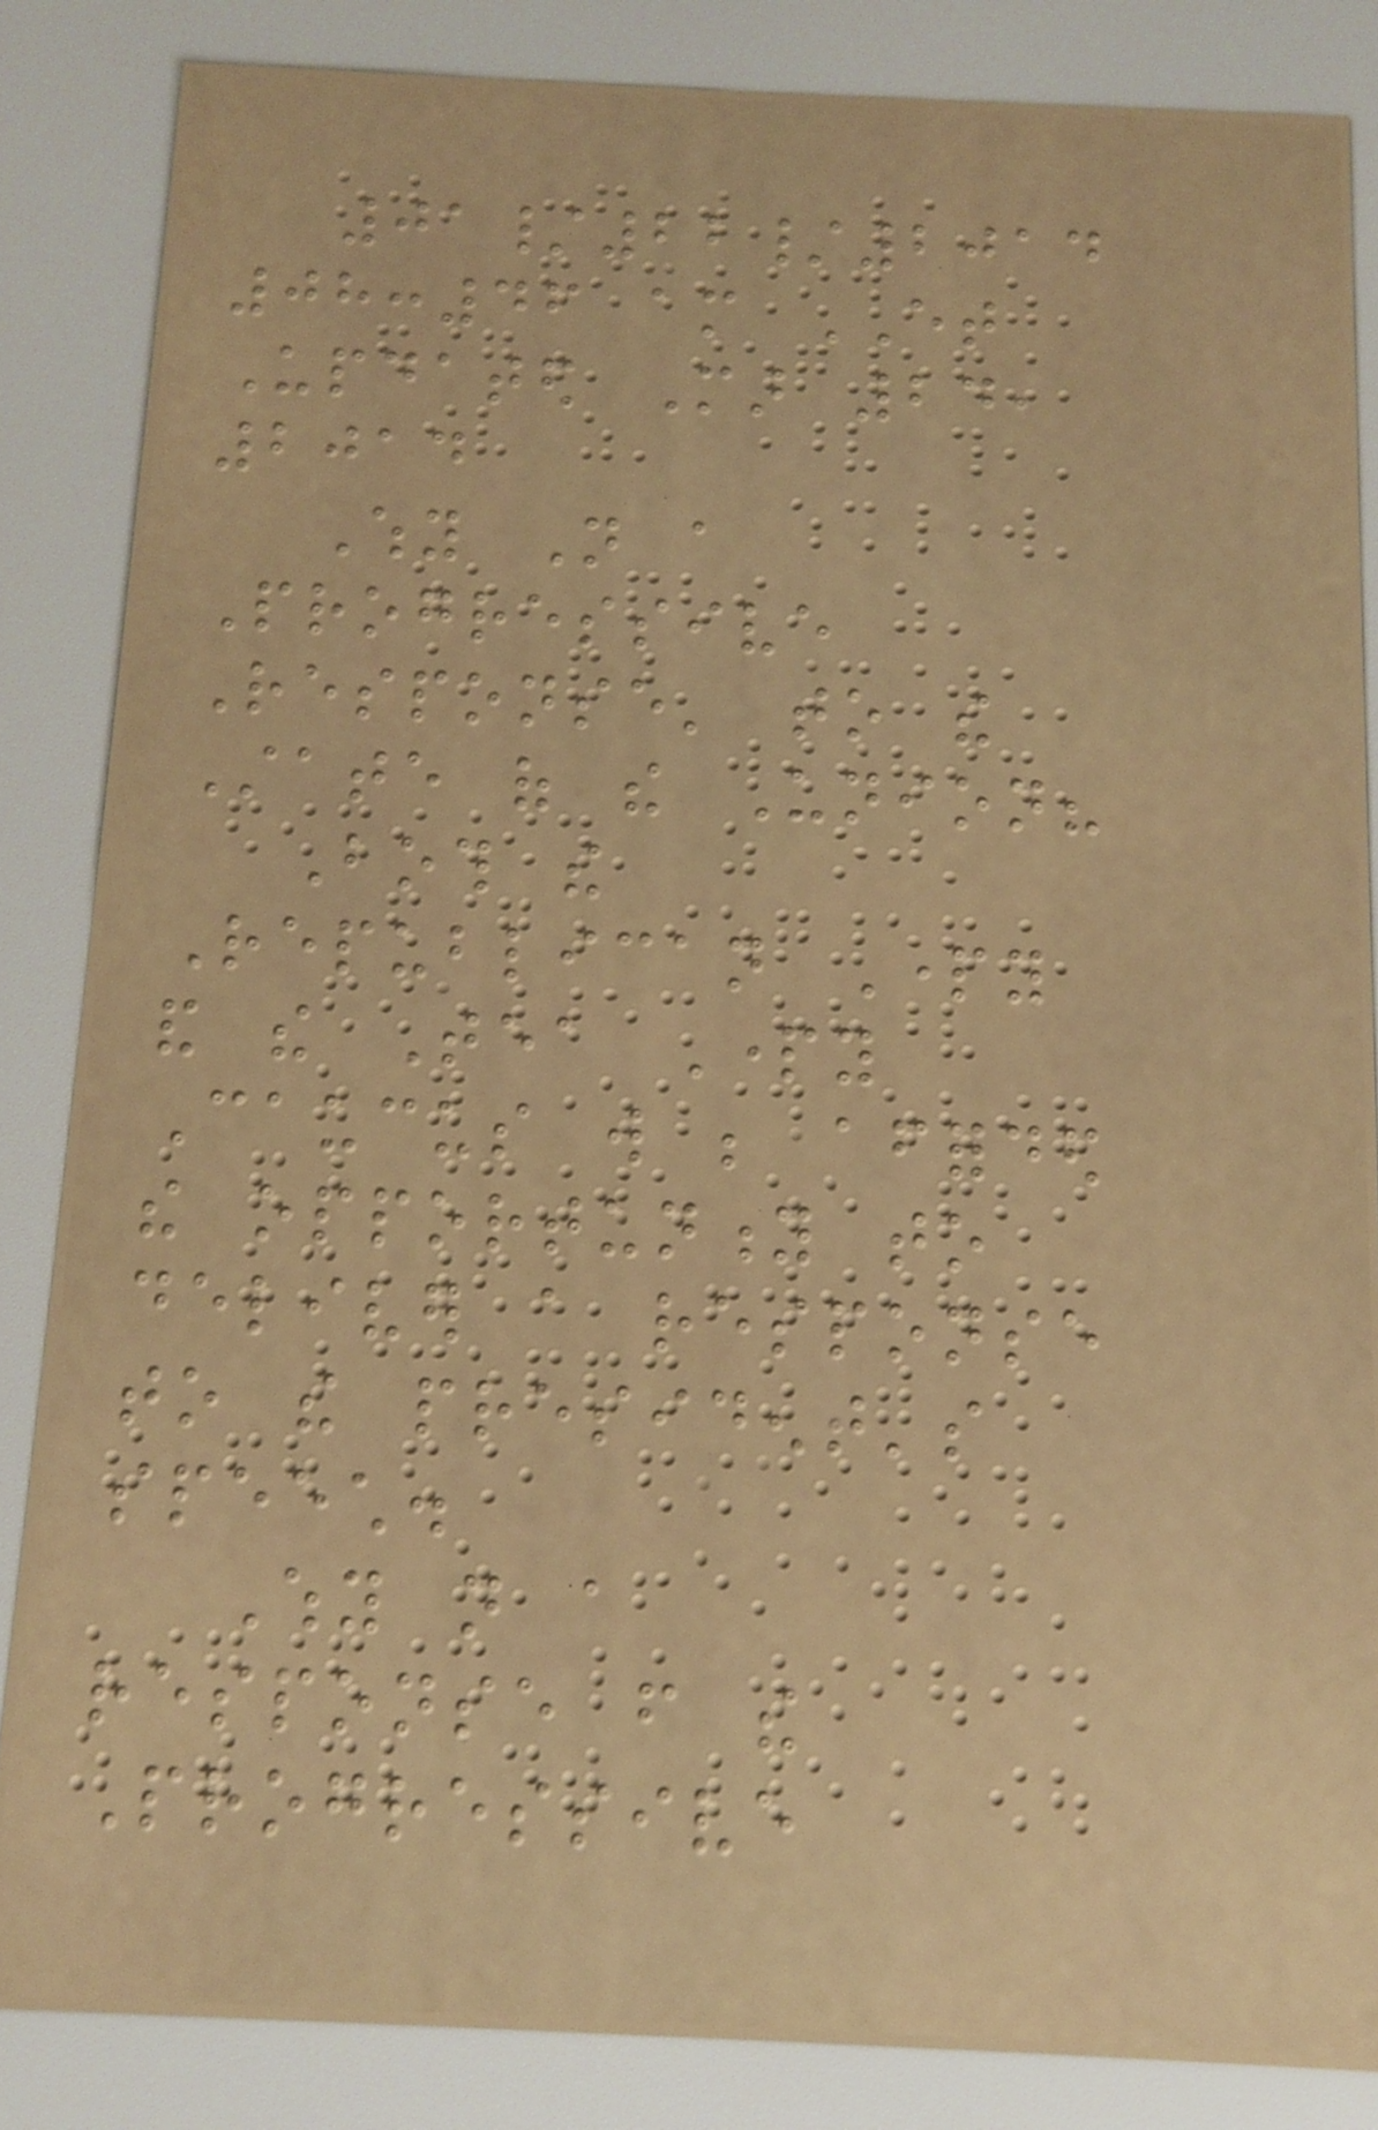01/22/2014
08:46 am ET
Updated Mar 24,
2014
Why Not a
Progressive
Response' to the
State of the Union?
Both the
Republican Party
and the Tea Party
Caucus will be afforded
the opportunity to
deliver a response
to the president's
speech.
Why not a
response from the
Progressive
